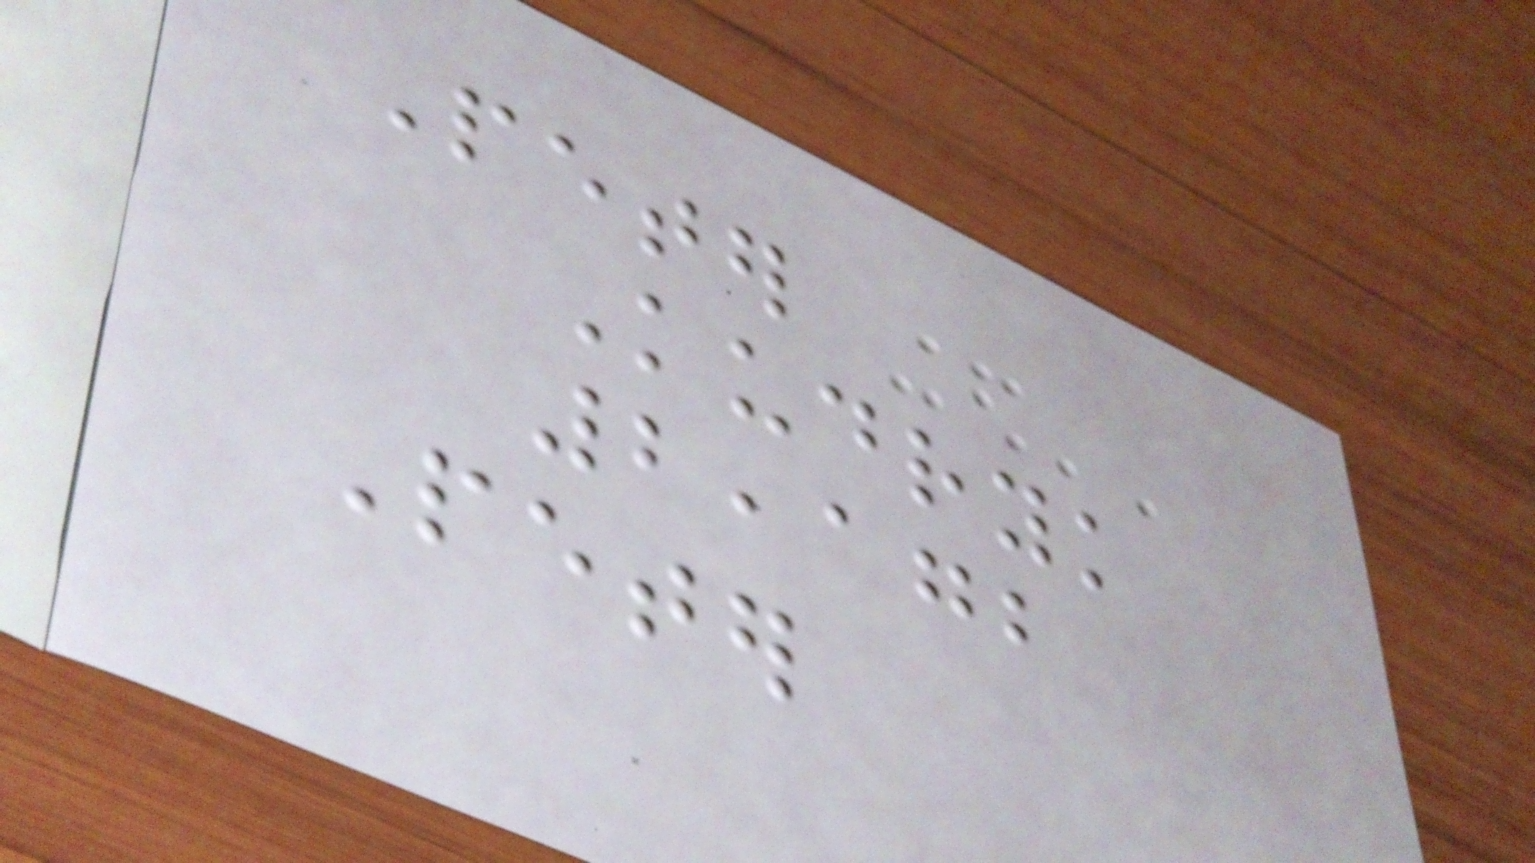Peter
Kudryk
2,172
Peter
